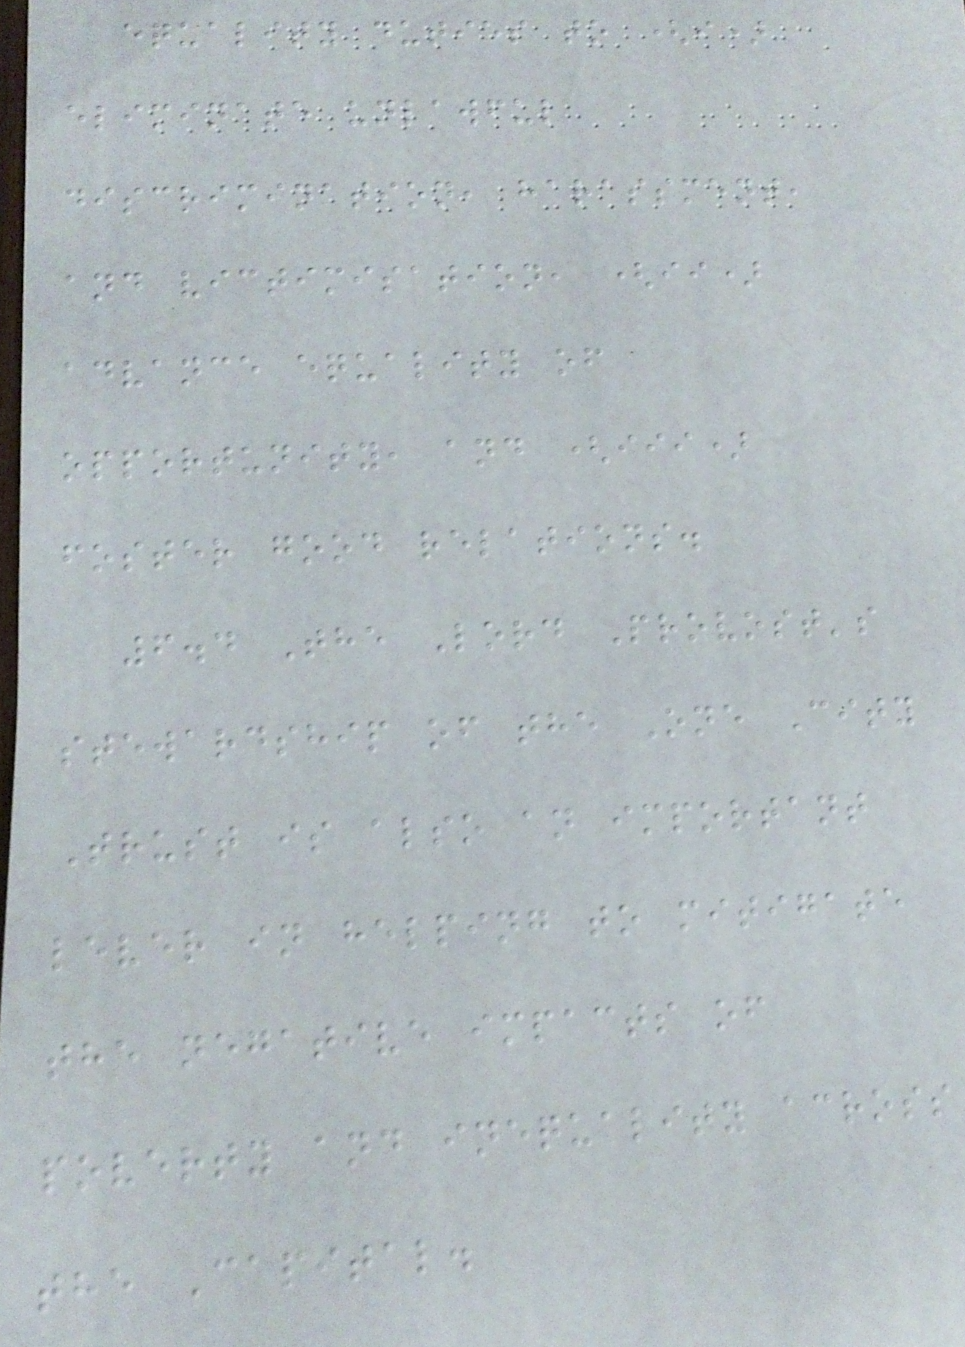equality duties to (i)
eliminate unlawful
discrimination, harassment,
and victimisation, (ii)
advance equality of
opportunity, and (iii)
foster good relations.
6.4 The Lord Provost's
stewardship of the One City
Trust is also an important
lever in helping to mitigate
the negative impacts of
poverty and inequality across
the Capital.
